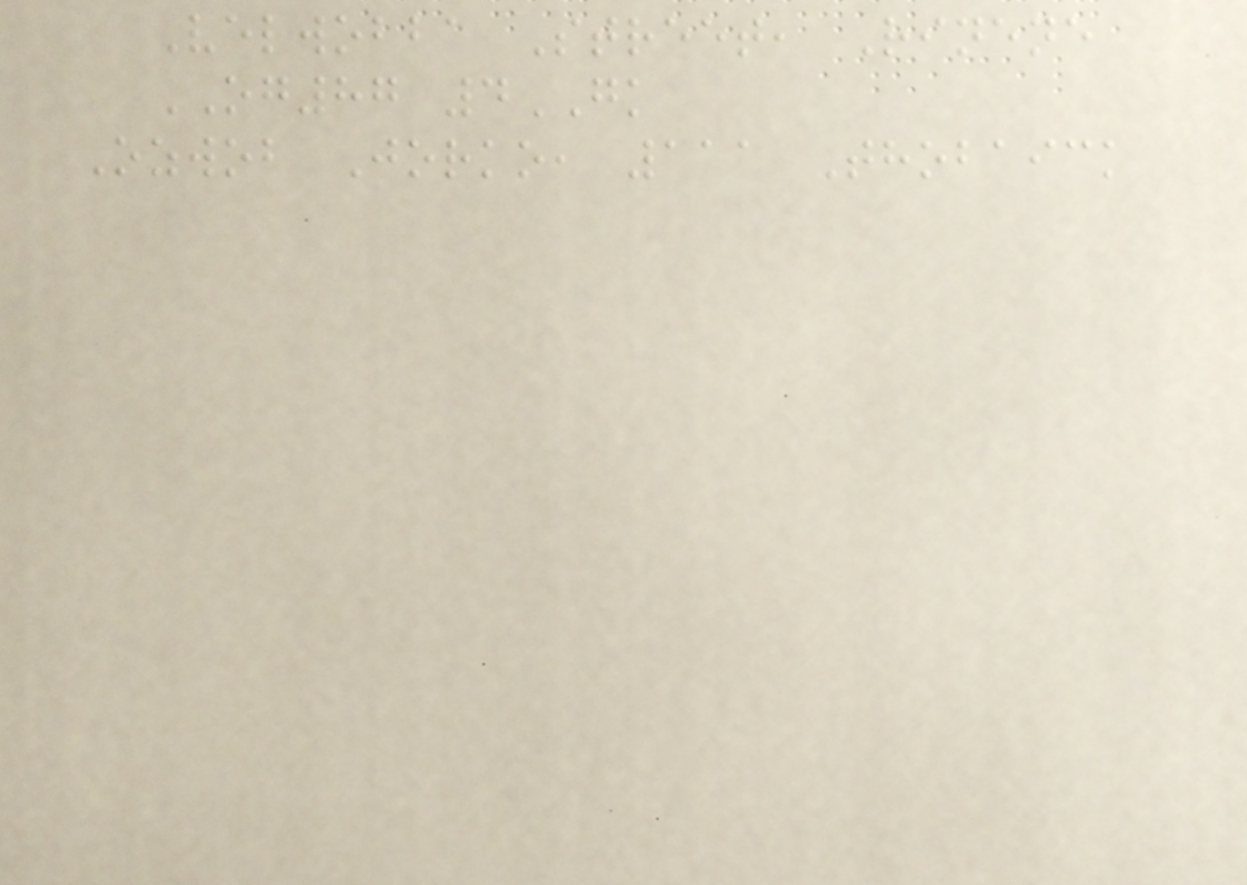Velwobba Street, Rinene
OG87 4GK
Ozwob Jorko, 111 Thobaick
